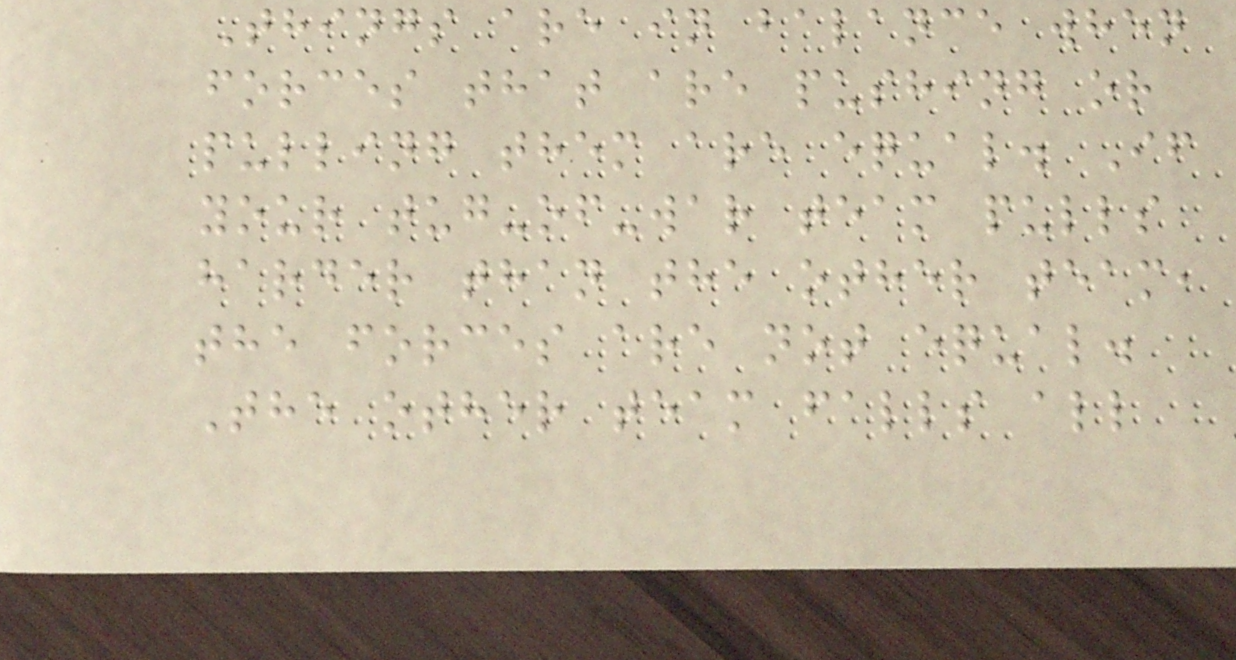Things are in balance when
forces that are pushing or
pulling them are equal. If
your tug-of-war team pulls
harder than the other team,
the forces are not equal.
The other team falls all
